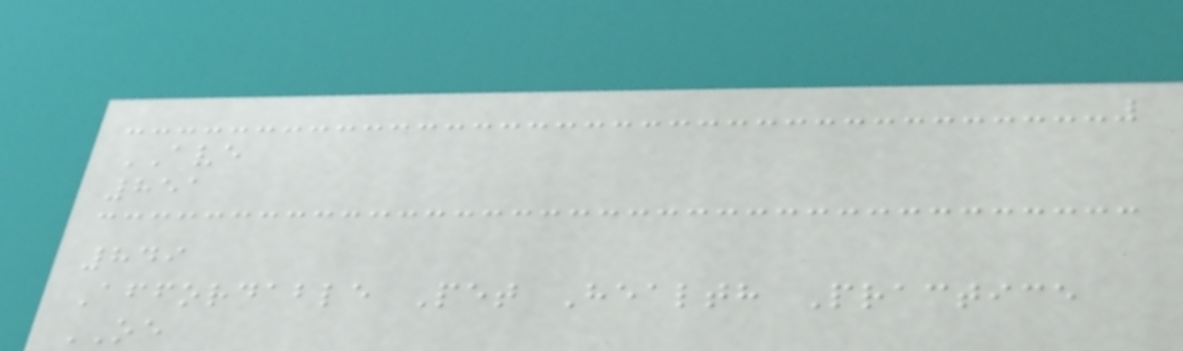AVE
851
849
Affordable Pet Health Practice
OE
